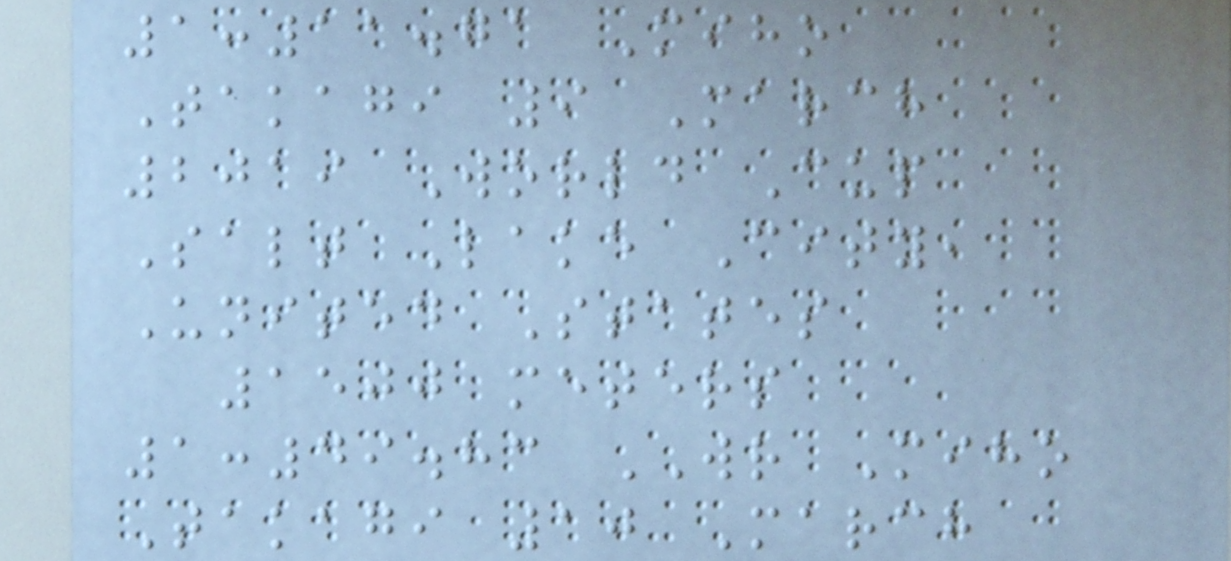1:11.71 Miho
Takagi 9 March
2019 World Cup
Salt Lake City,
United States
1500 meters
1:49.83 WR Miho
Takagi 10 March
